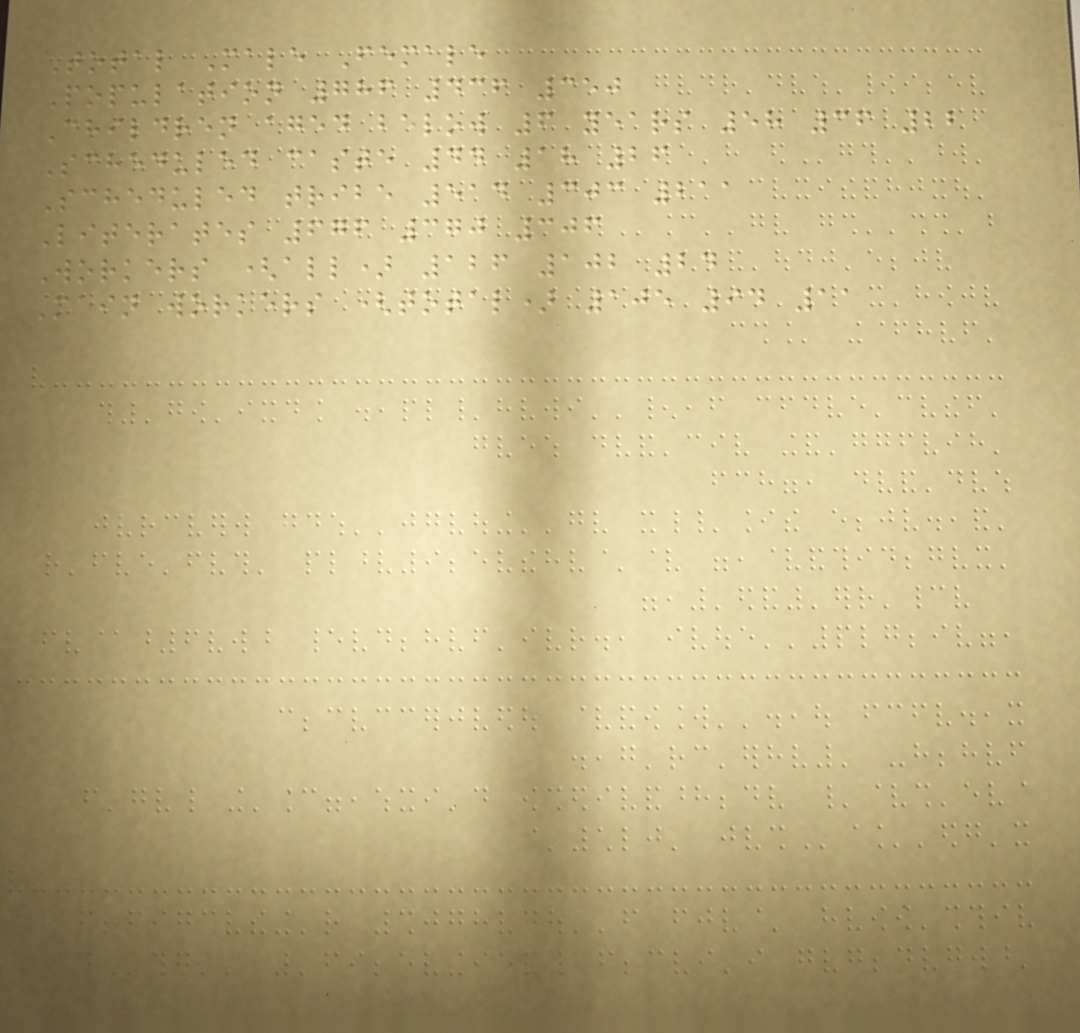Total Male Female
Population 786 436 350
Children aged below 6 years 58 36 22
Scheduled caste 44 18 26
Scheduled tribe 514 303 211
Literates 676 370 306
Workers (all) 126 102 24
Main workers (total) 105 94 11
